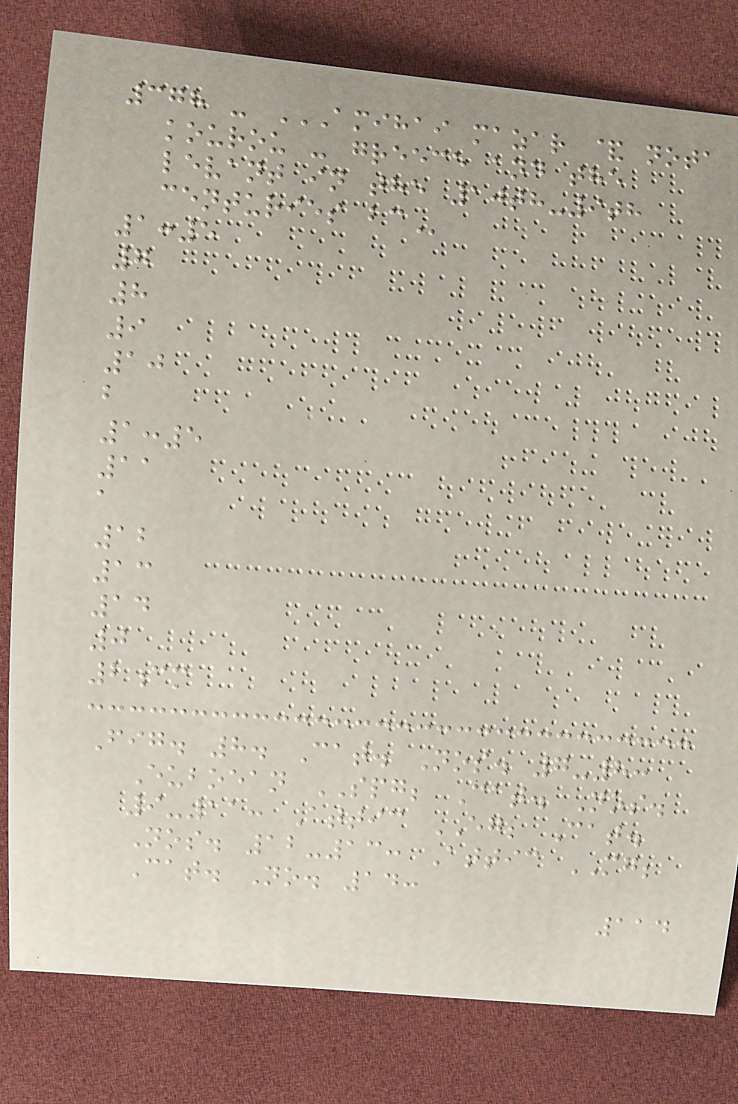378 - AMIHAI MAZAR & NOTA
KOUROU - GREECE AND THE
LEVANT IN THE 10TH-9TH
CENTURIES BC
1:5
7
8
9
10
b
1:5
11
a
12
13
14
0
2cm
Fig. 8. Cat. Nos. 7-8:
Euboean SPG; Cat. Nos.
9-11: Attic EG; Cat.
Nos. 12-13: Attic MG;
Cat. No. 14:
114
